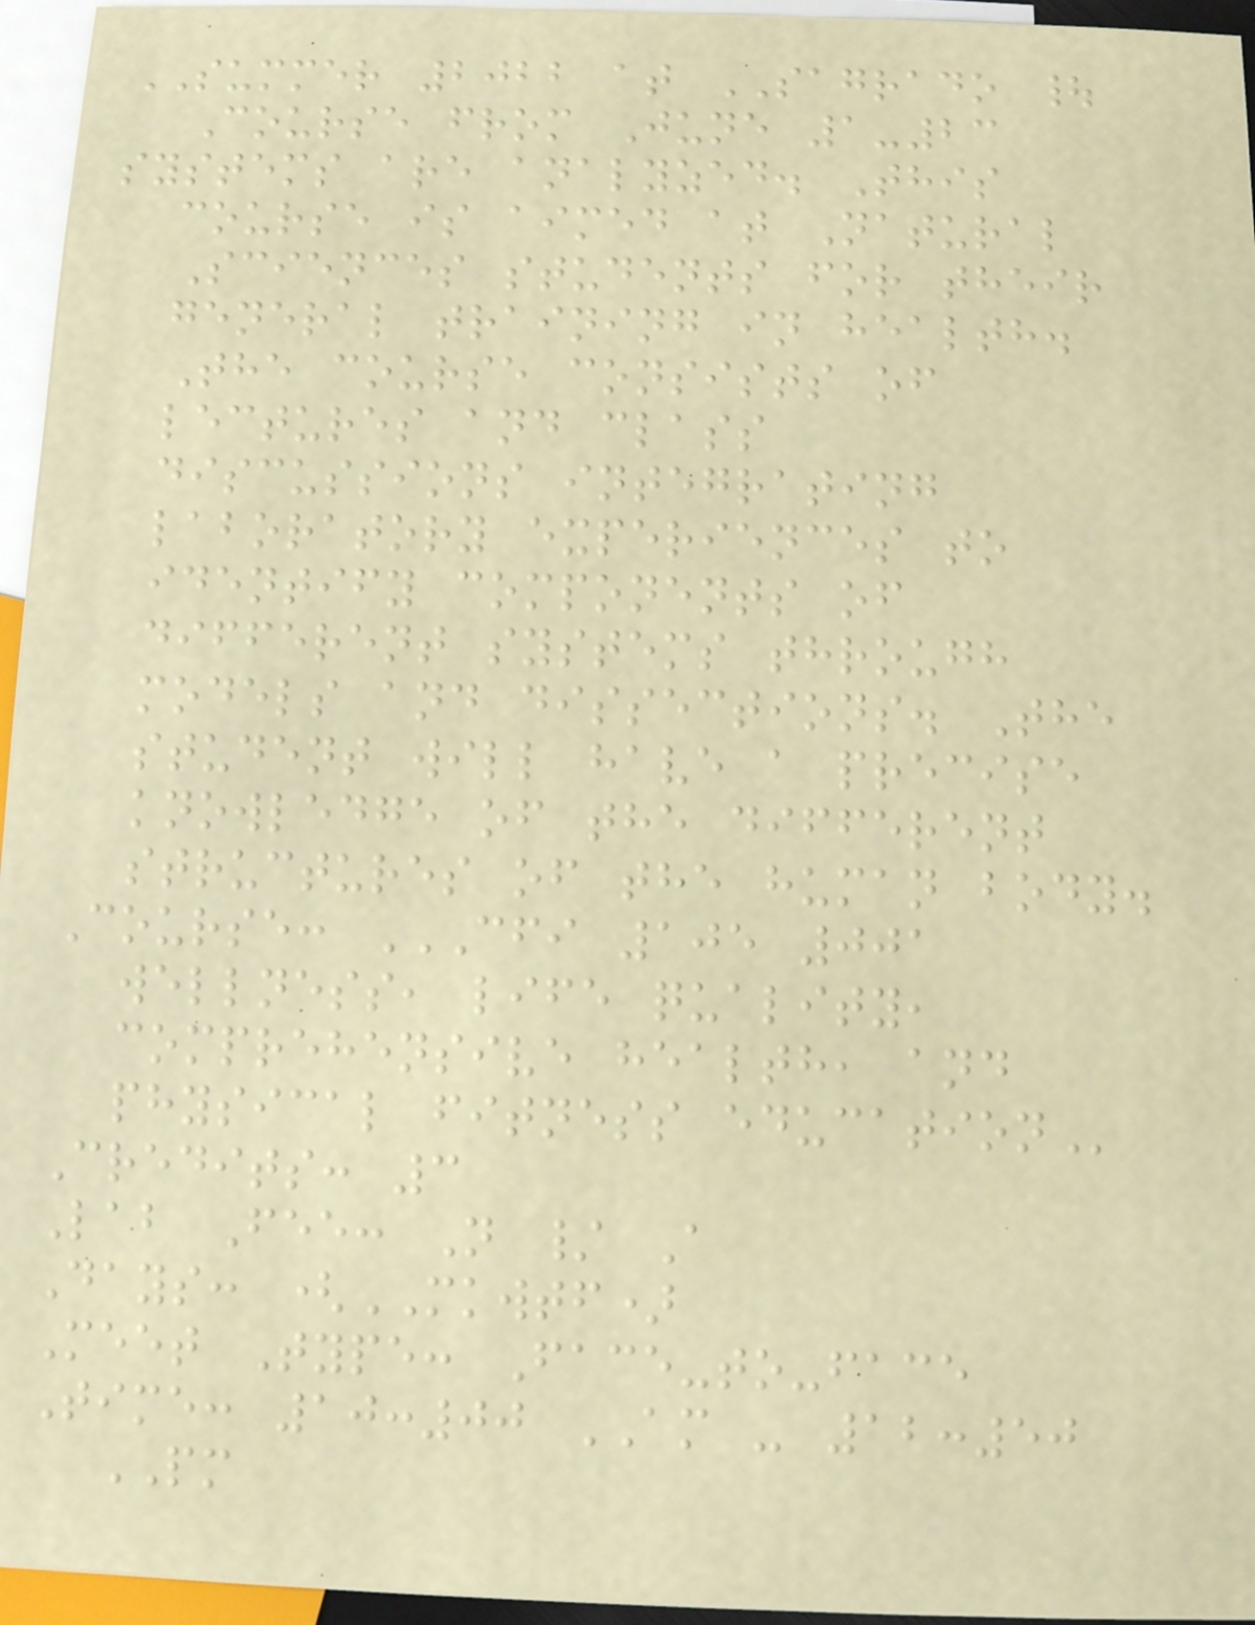SUMMER 2022 at SAGRADO |
Course from June 1-23
systems are analyzed. This
course is aimed at Natural
Sciences students for their
general training in health.
The course consists of
lectures and class
discussions integrating
laboratory experiences to
identify components of
different systems through
models and dissections. The
student will have a precise
knowledge of the different
structures of the human body.
Course: CFI 105 001
WELLNESS, LIFE QUALITY,
COMPREHENSIVE HEALTH, AND
PHYSICAL FITNESS EDUCATION
Credits: 3
Lab Fee: N / A
Days: (MKWTF)
Meet Type: Face-to-face
Time: 10:00 AM - 12:50
PM
